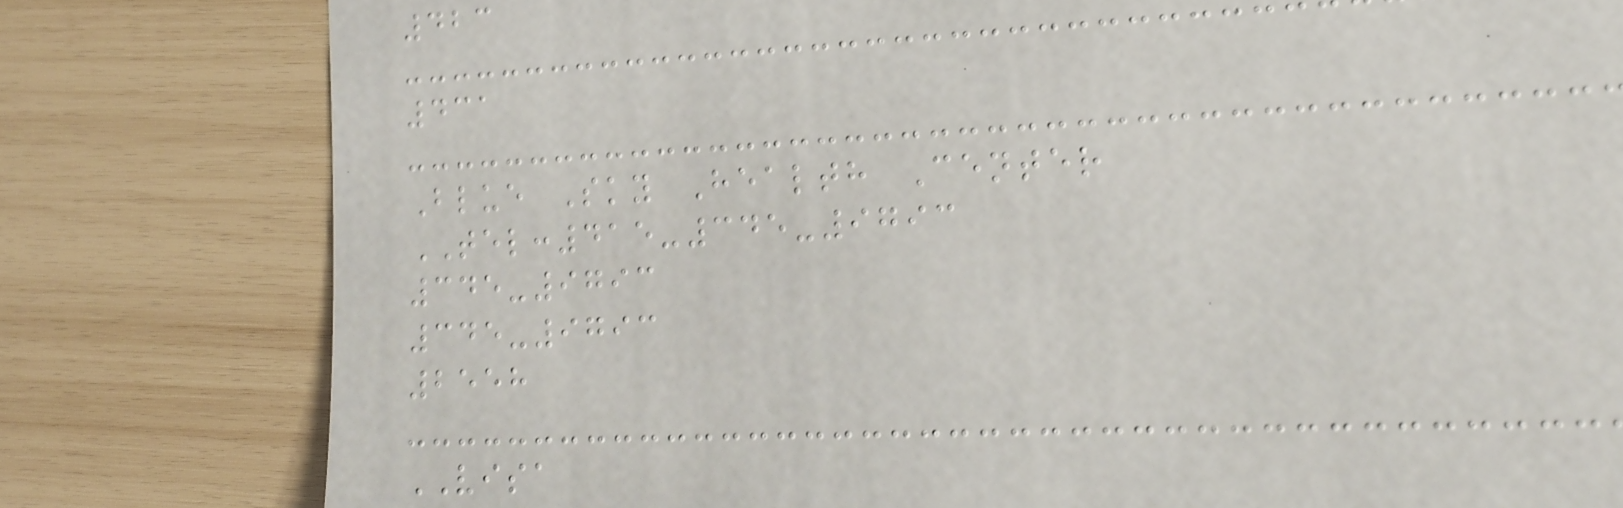423
431
Blue Sky Health Center
TEL:415-345-9793
345-9793
345-9793
2558
VISA
